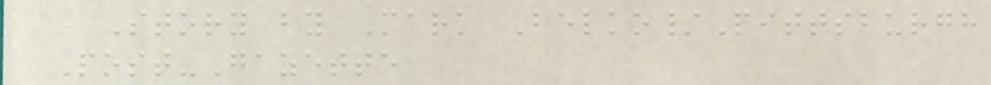Story by Mark Belko/Pittsburgh
Post-Gazette
